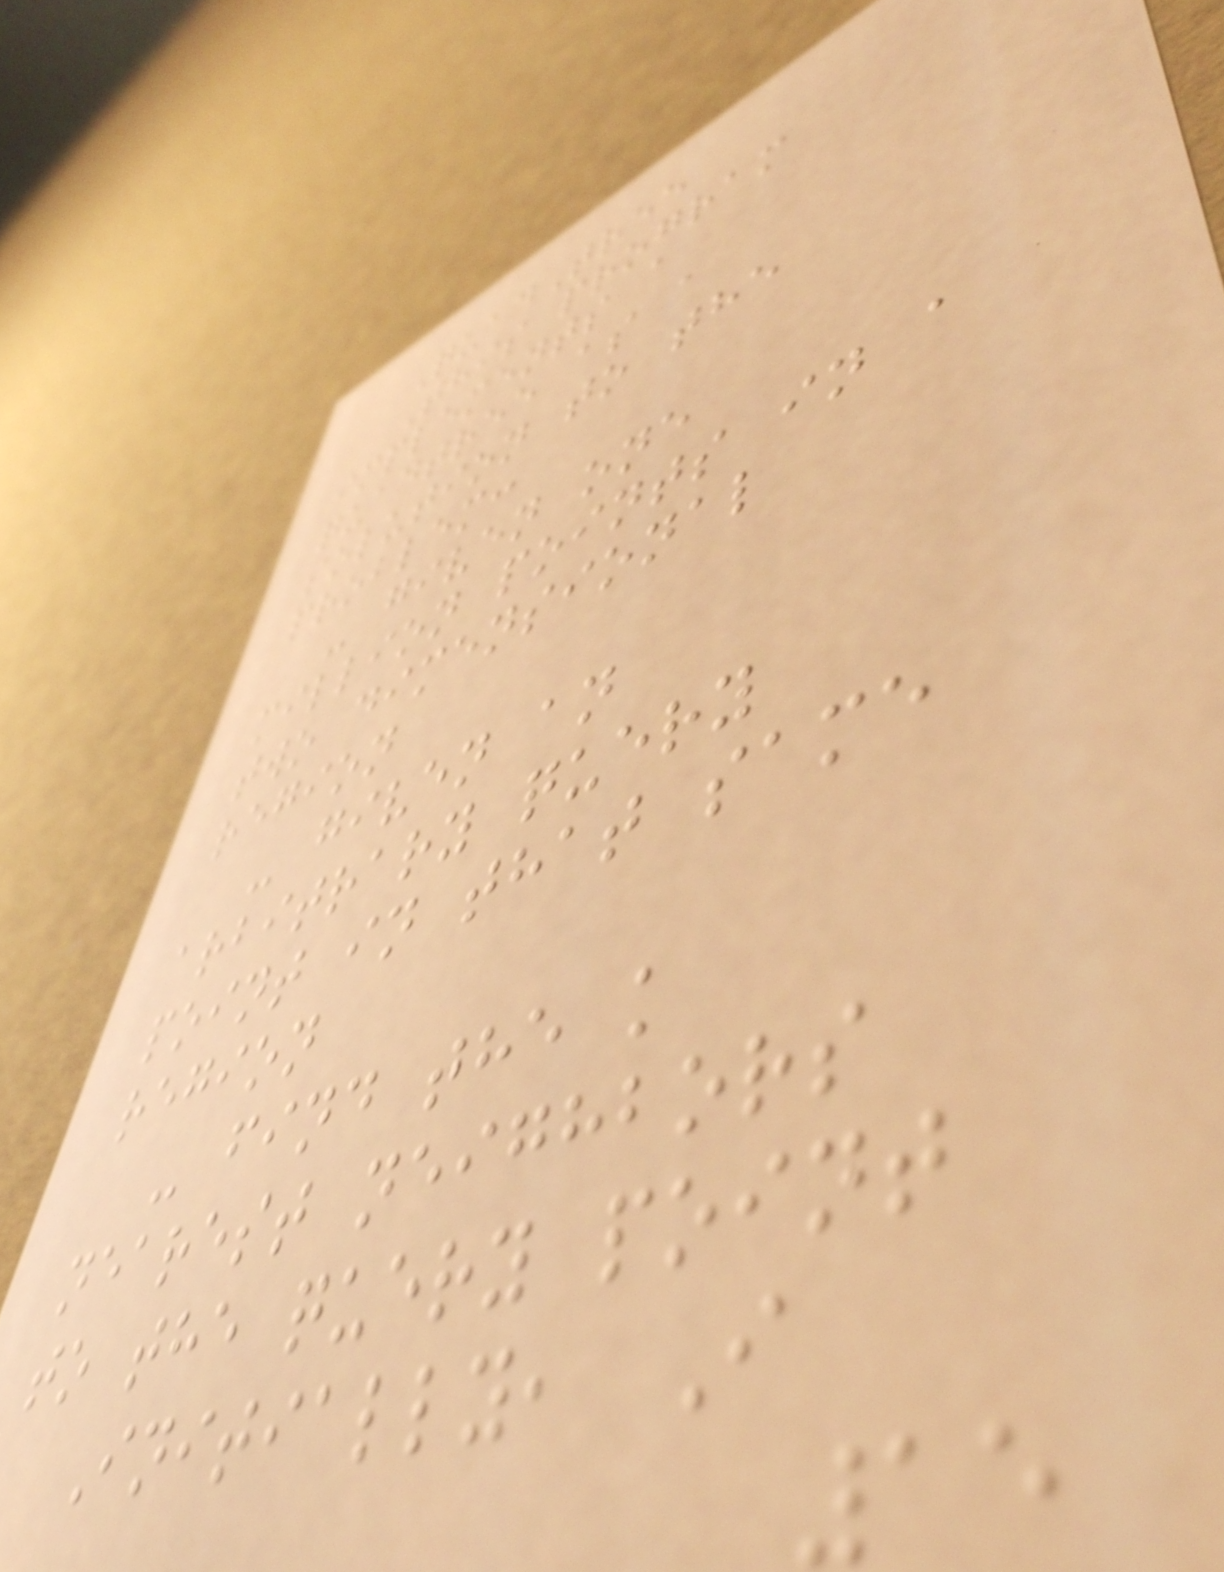QuadTree
This program
implements a
quadtree as a
solution to the
problem:
- given one
million points in a
two dimensional
region
- given an
arbitrary query
point in that same
region
- find the k
nearest neighbors
to the query point
Initially, I
15
